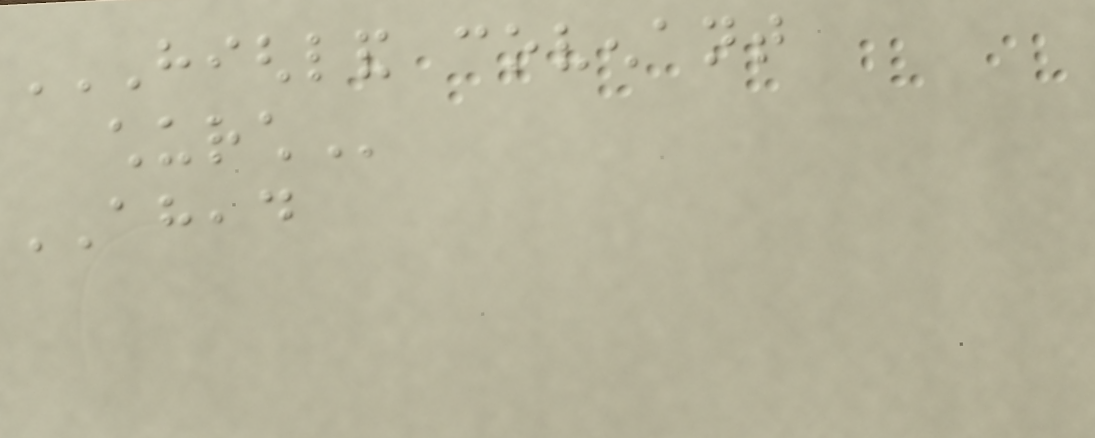HIGHLAND COVENANT
CHURCH
AHEAD
